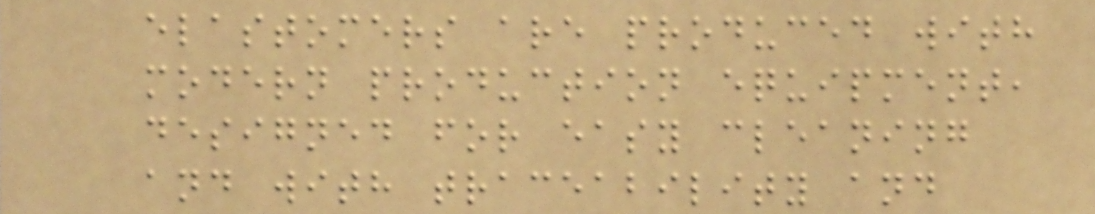elastomers are produced with
modern production equipment,
designed for easy cleaning
and with traceability and
